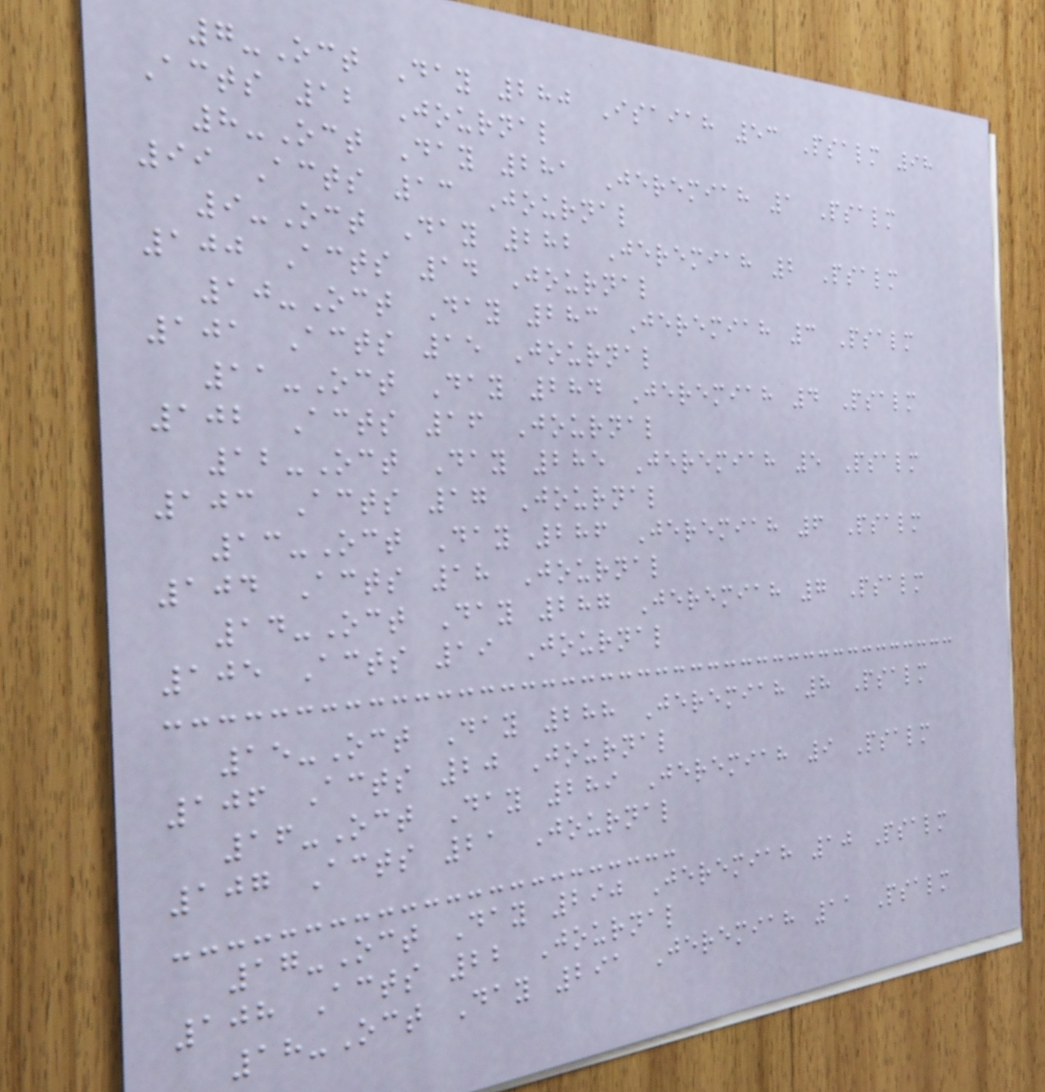7-Oct Day 280 Isaiah 53 Psalm 98
Acts 12 Journal
8-Oct Day 281 Jeremiah 1 Psalm
99 Acts 13 Journal
9-Oct Day 282 Jeremiah 2 Psalm
100 Acts 14 Journal
10-Oct Day 283 Jeremiah 3 Psalm
101 Acts 15 Journal
11-Oct Day 284 Jeremiah 4 Psalm
102 Acts 16 Journal
12-Oct Day 285 Jeremiah 5 Psalm
103 Acts 17 Journal
13-Oct Day 286 Jeremiah 6 Psalm
104 Acts 18 Journal
14-Oct Day 287 Jeremiah 7 Psalm
105 Acts 19 Journal
15-Oct Day 288 Jeremiah 8 Psalm
106 Acts 20 Journal
16-Oct Day 289 Jeremiah 9 Psalm
107 Acts 21 Journal
17-Oct Day 290 Jeremiah 10 Psalm
108 Acts 22 Journal
18-Oct Day 291 Jeremiah 11 Psalm
